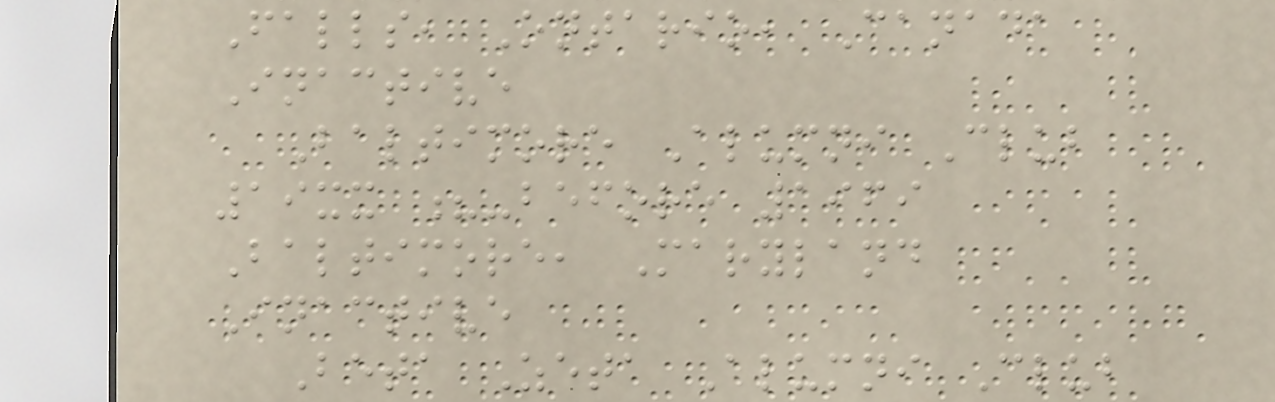Falls, Ontario, Canada
Inactive
Baltimore Alumni Club
19xx ?-before 1969
Baltimore, Maryland
Inactive
Beta Zeta Alumni Club
